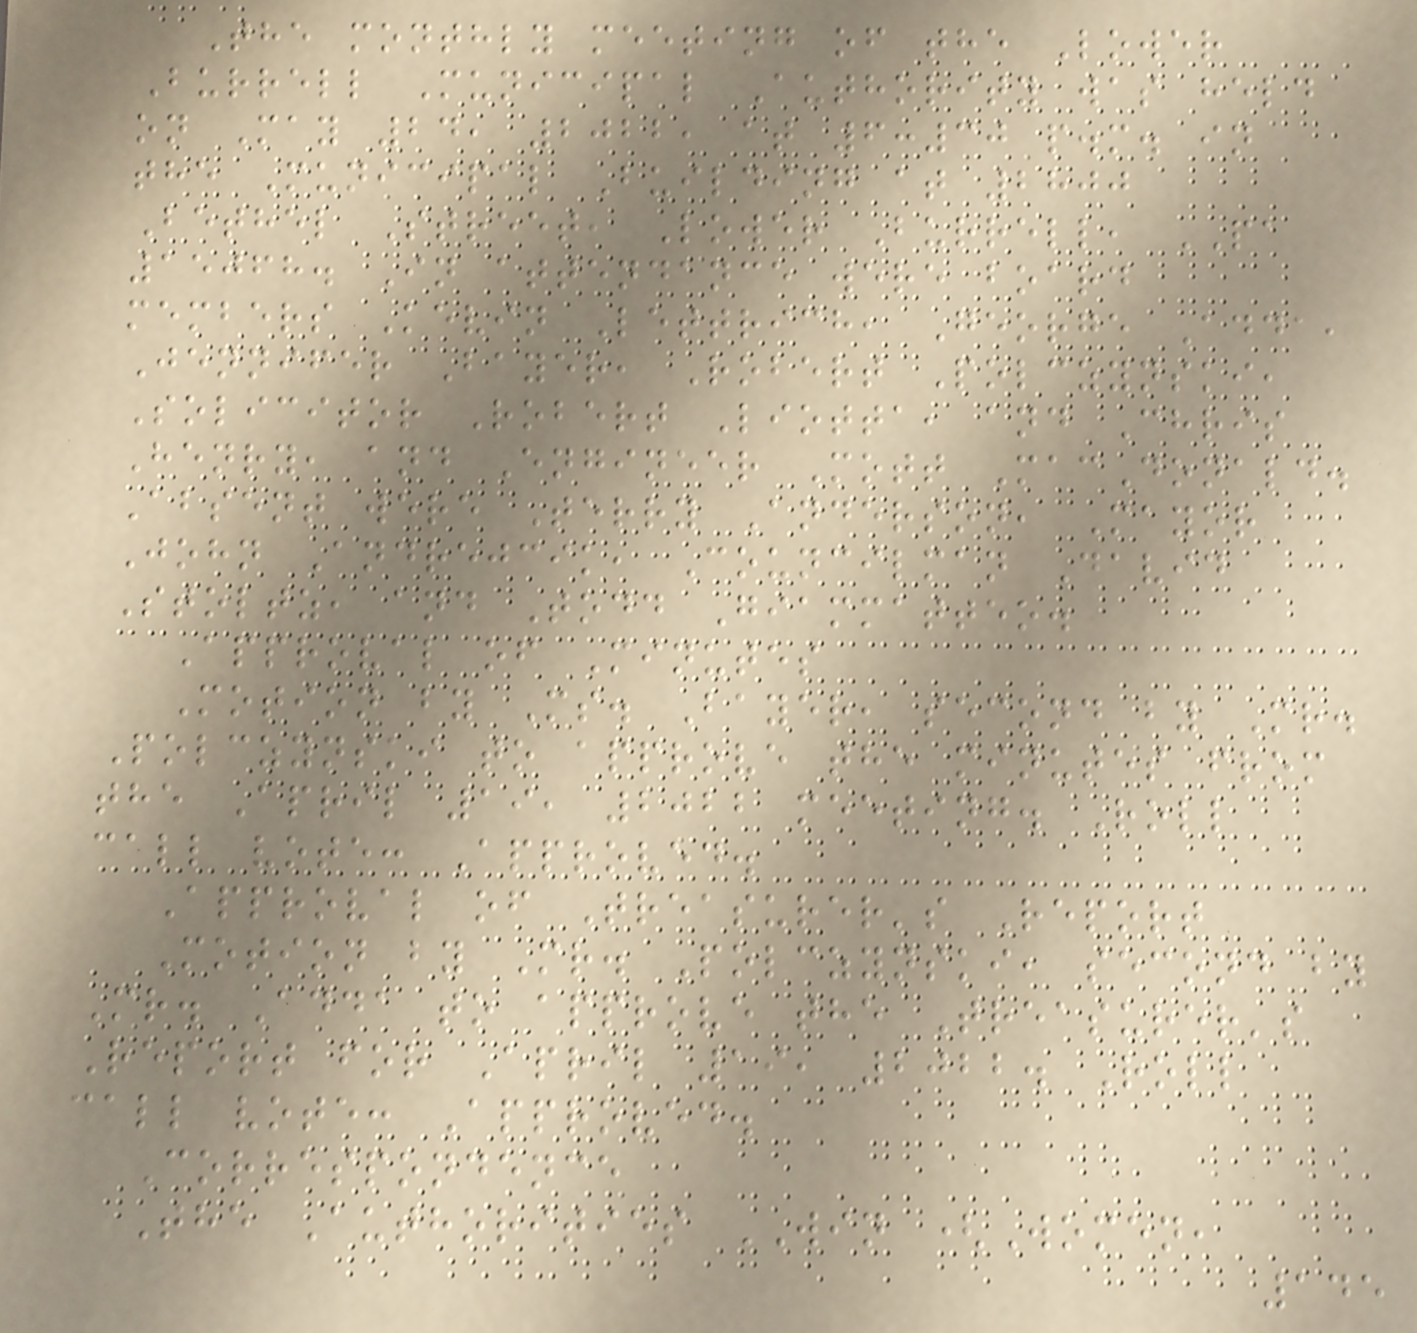The monthly meeting of the Lower
Burrell Municipal Authority was held
on May 24, 2022, at 6:30 p.m. in
the Municipal Building at 2800
Bethel Street, Lower Burrell, PA
15068. In attendance were board
members Kevin Lettrich, George Adda,
Jennifer Bayer, Robert Polczynski,
Solicitor Robert Liotta, and Chris
Henry, and Engineer Mott MacDonald.
Absent were Terry Anderson, Mayor
John Andrejcik, Councilman David
Stoltz, and Todd Giammatteo.
Approval of Minutes
Motion by Ms. Bayer, second by Mr.
Polczynski to approve the minutes from
the April 19, 2022 meeting. Roll
call vote: Approved.
Approval of Treasurer's Report
Motion by Mr. Polczynski, second by
Mr. Adda to approve the Treasurer's
Report for April 19, 2022. Roll
call vote: Approved.
Correspondence
The Authorities WIN (Women,
145
